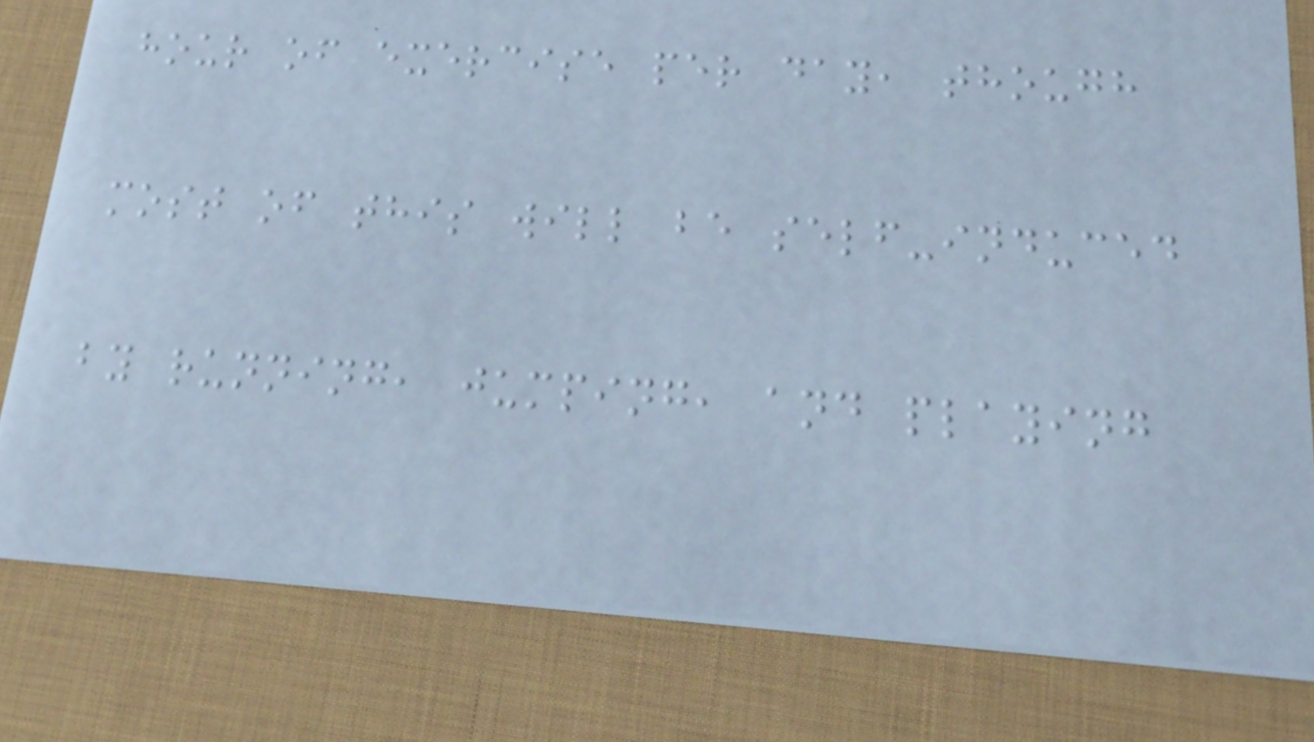hour of exercise per day, though
most of this will be self-induced
by running, jumping, and playing
